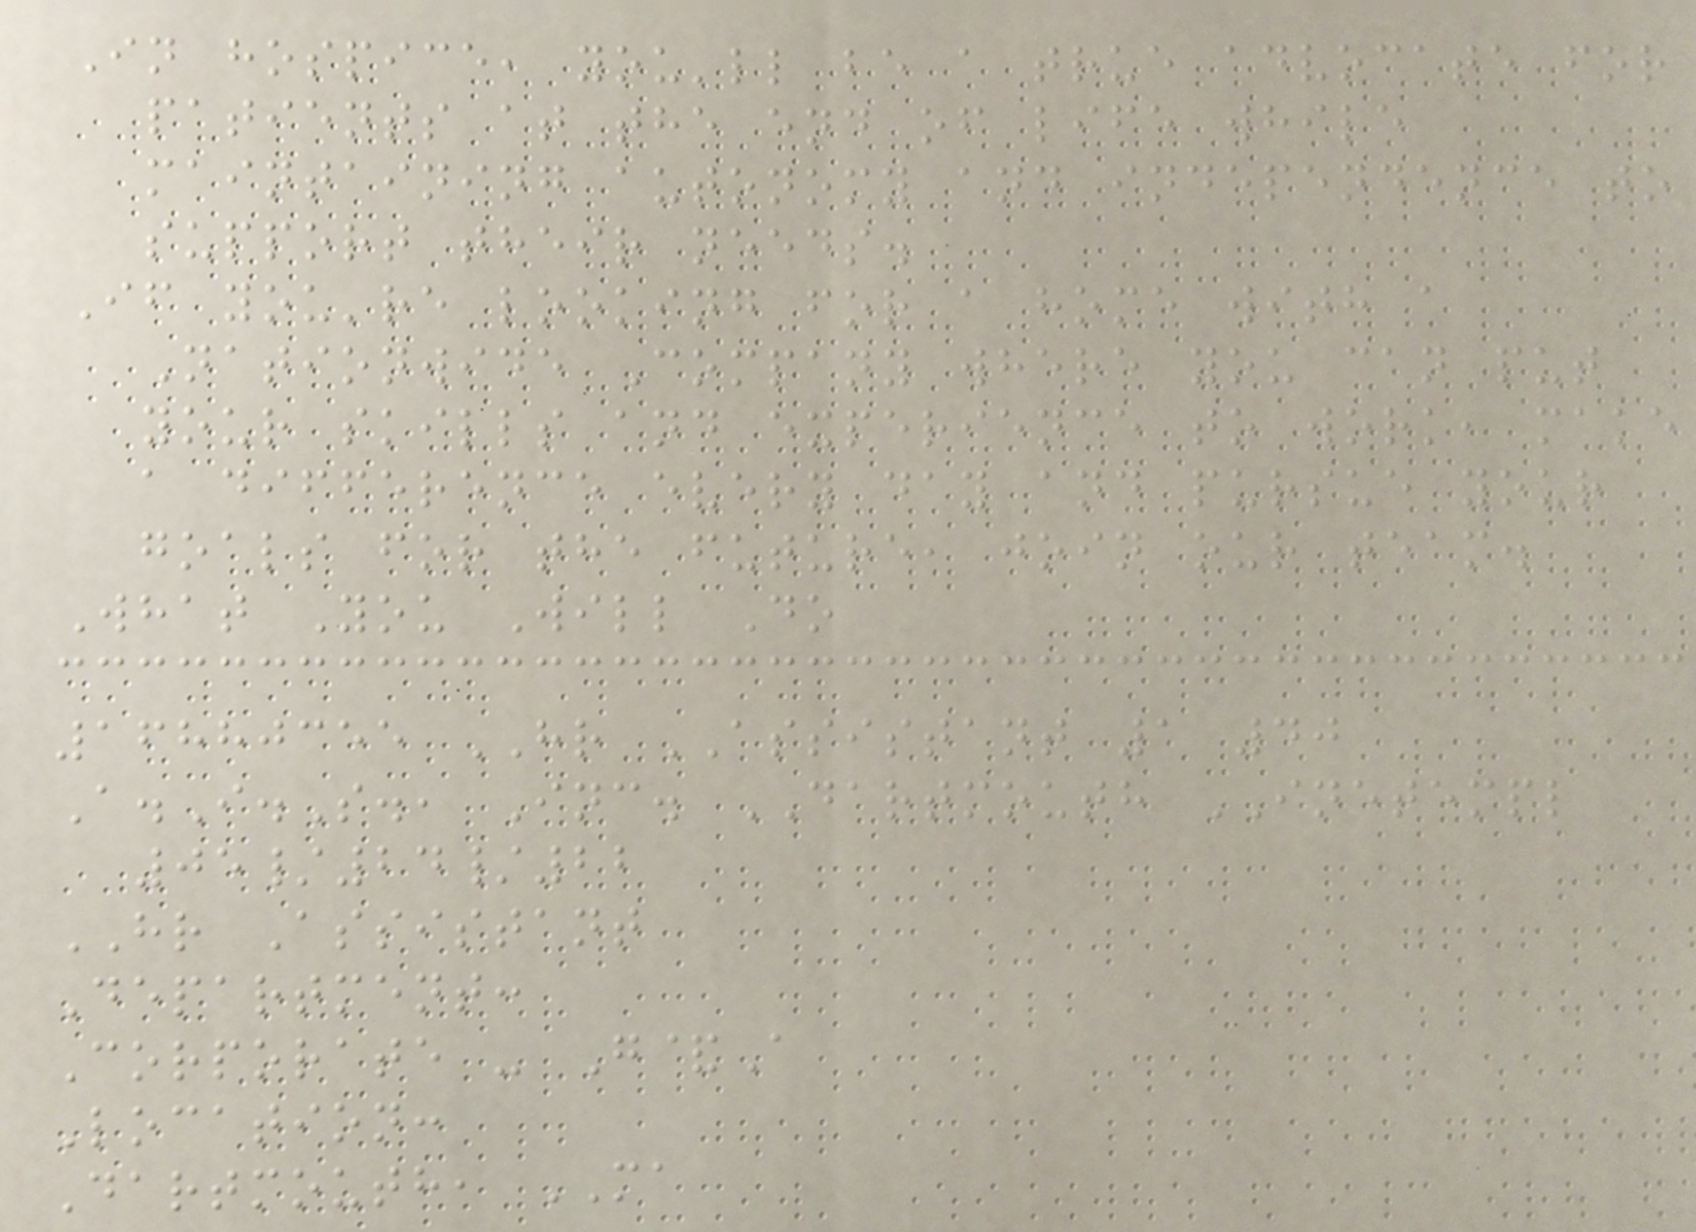In hospice, you'll be a true advocate for
patients at the end of life while
maintaining autonomy and independence to
support their needs.
If you're looking for a home with a
Nationwide Company where you can put
your skills and experience to work, make
a difference every day and pursue your
goals for the future, join our team.
What You Will Do
16880355 HR ASSISTANT 1 40
A.I.S., Inc. DARTMOUTH INETEMPL
05/24/22
HR Assistant
Department:
Corporate - G&A
Location:
Dartmouth, MA
